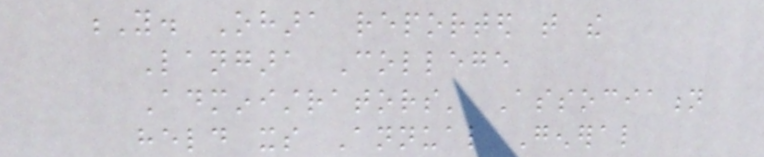Y. Ohara reported that the
Langara College
Administrators' Association
held its Annual General
